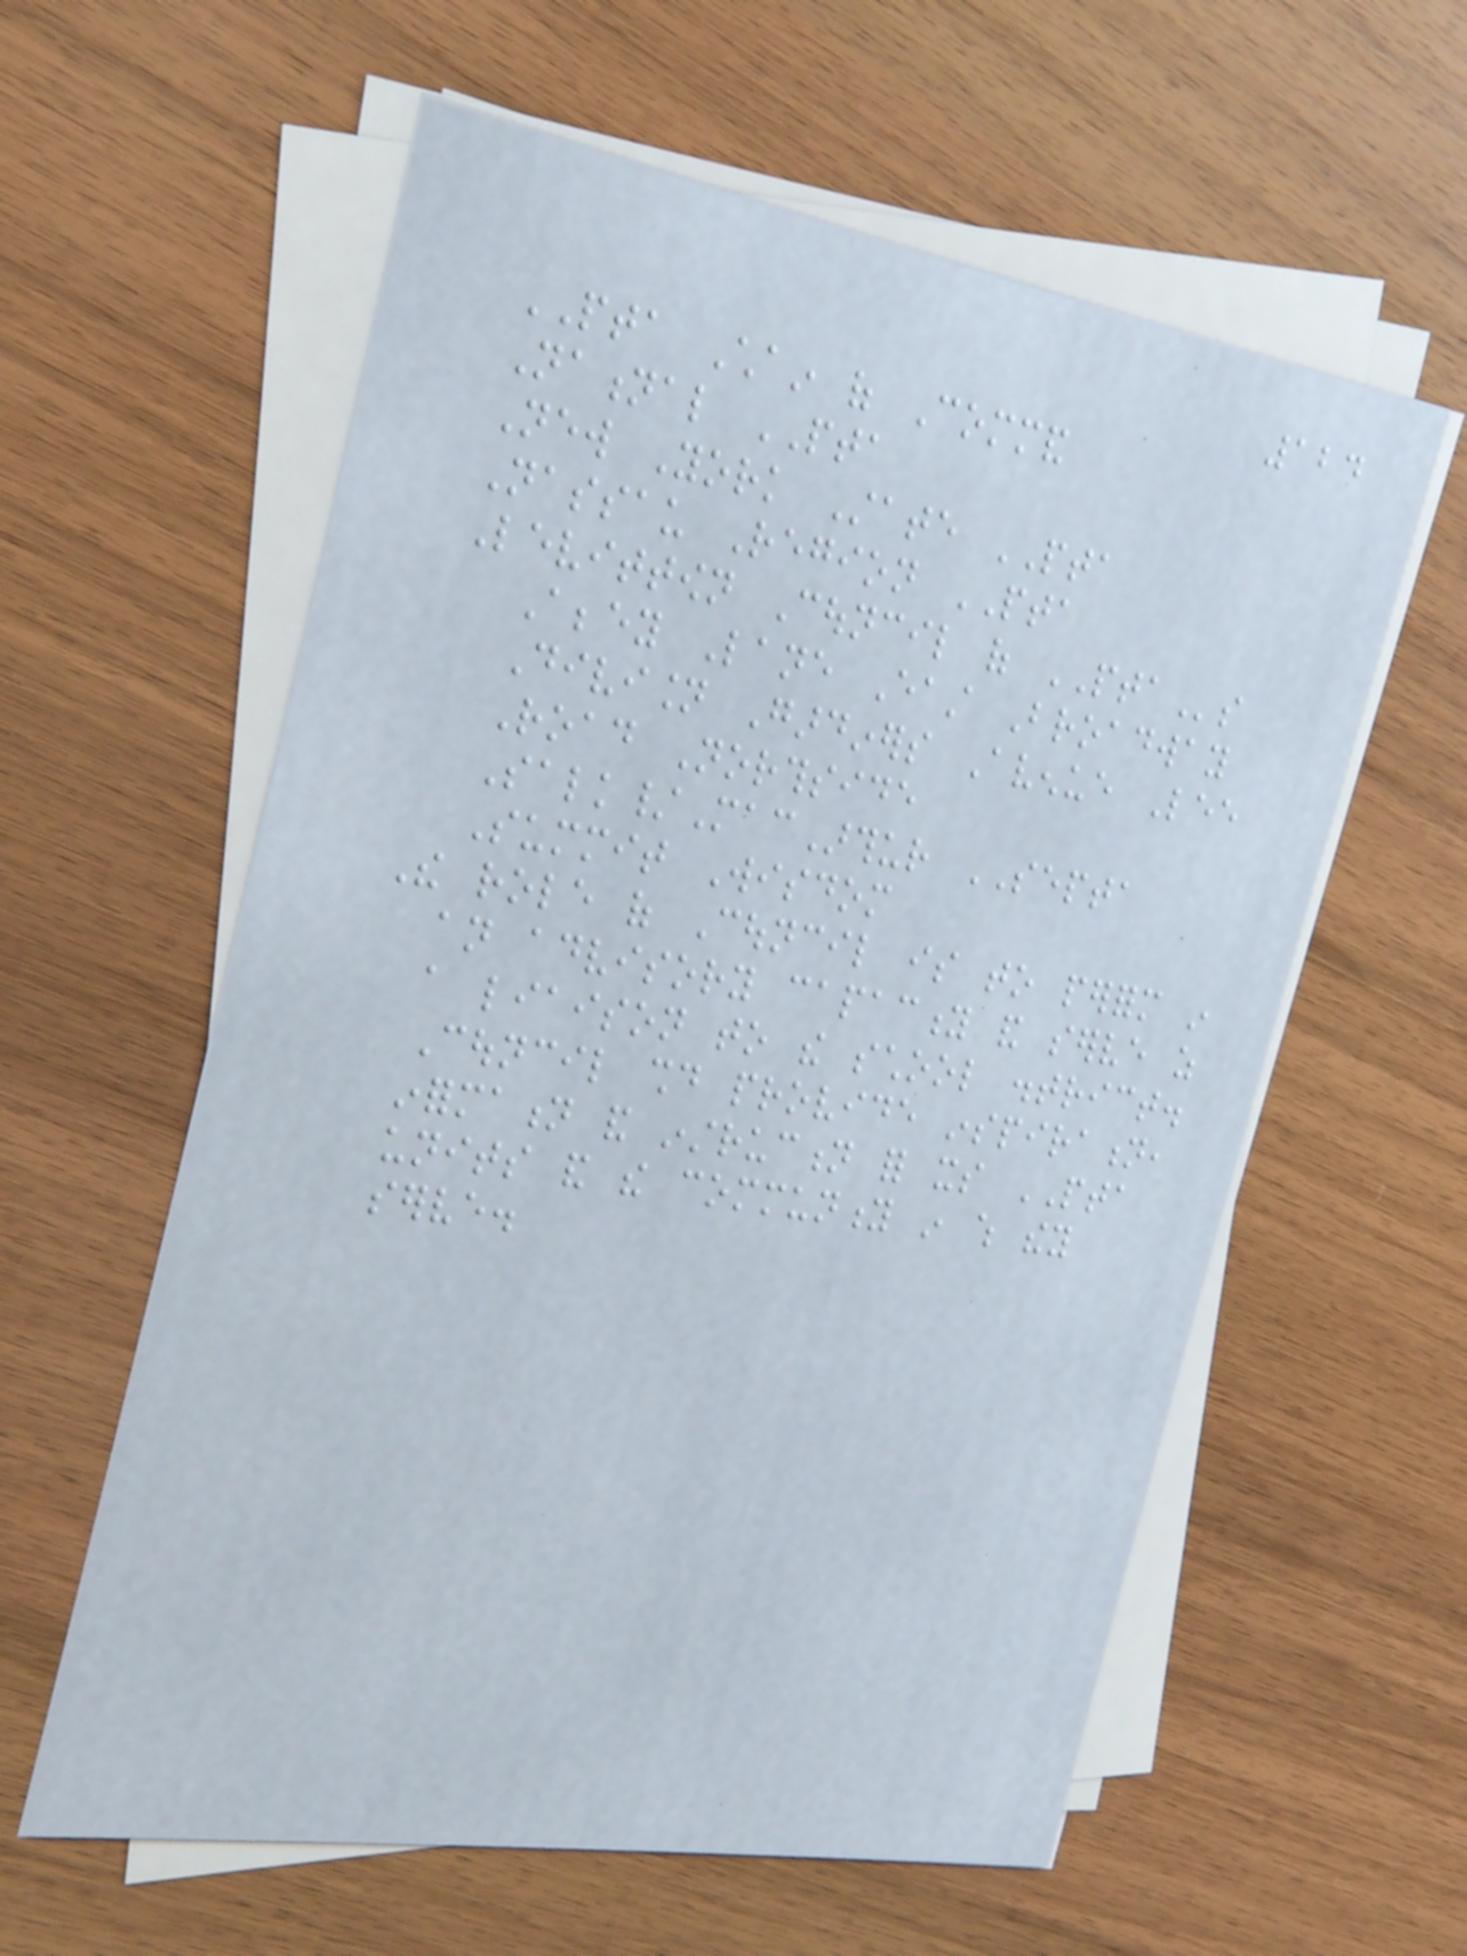124
PTA Chain of Command
National PTA
New York State PTA
Nassau Region PTA
Levittown Council of PTAs
Abbey Lane East Broadway
Division Gardiners Avenue Lee
Road Northside
Salk/MacArthur SEPTA
Summit Wisdom
The role of Council is to perform in
an advisory capacity and serve as
a liaison to the school district.
Council should provide inspiration,
information and instruction for its PTA
units and the community in which they
serve.
